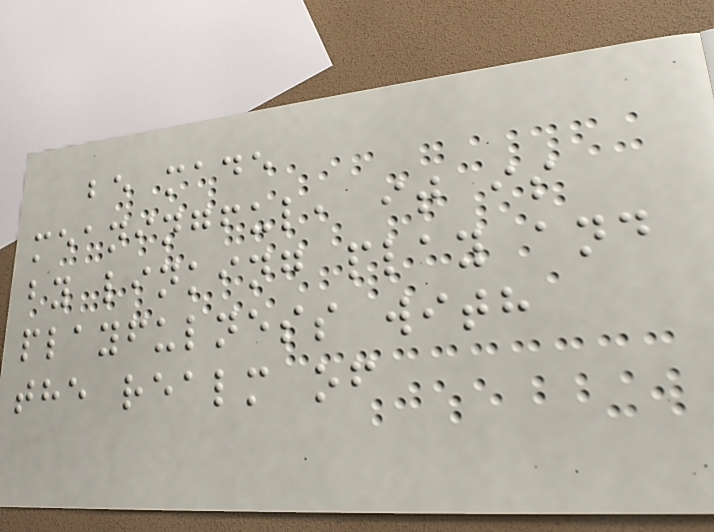be made
meaningful, it is
by linking play and
playfulness with
the realm of
